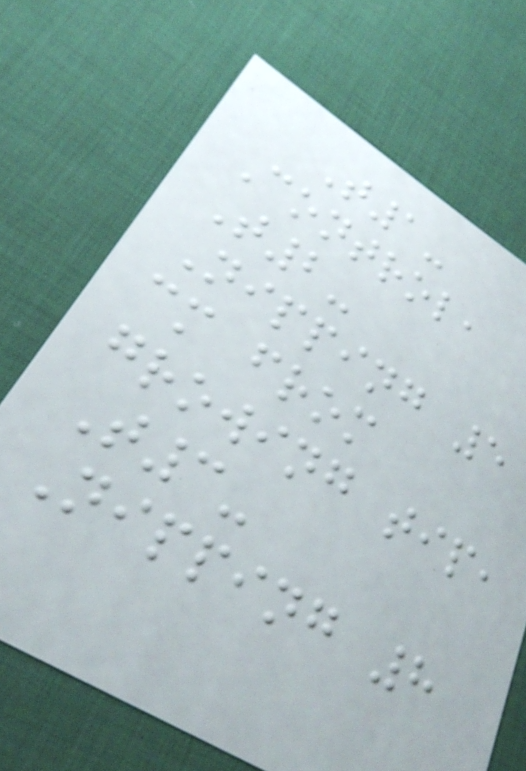T1-
Control,
T2-
Nipping 5
cm from
growing tip,
T3-
Nipping 8
